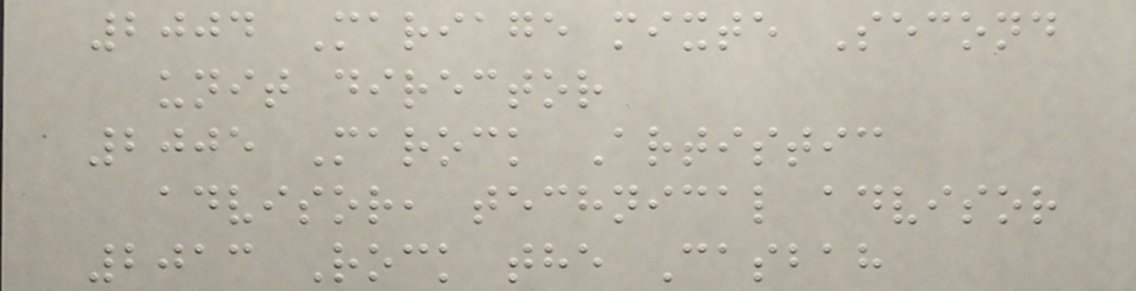2004 Mariage mixte Second
unit director
2005 Marock Artistic
advisor, technical advisor
2013 Rock the Casbah
